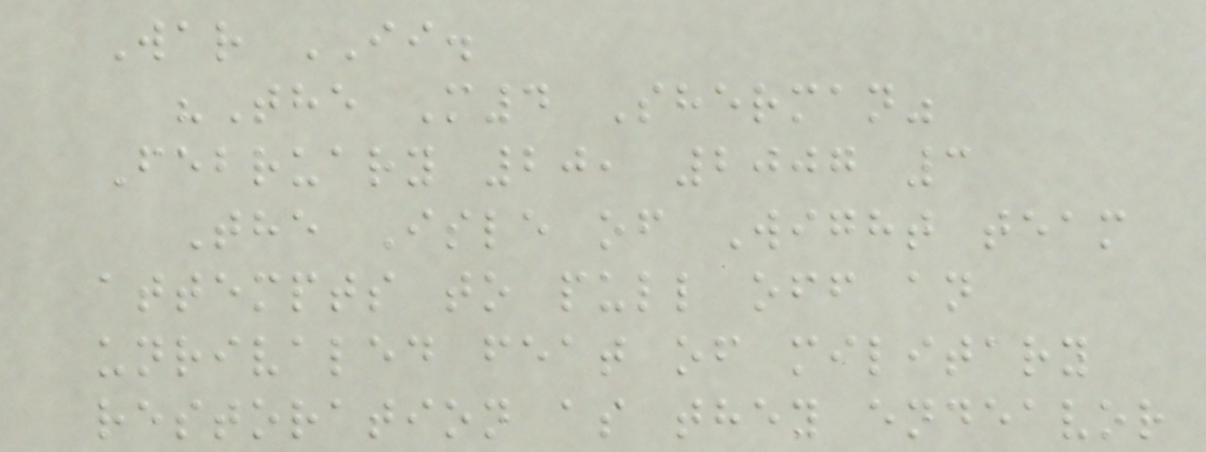War II.
"The M4 Sherman"
February 20, 2007 3
The Isle of Wight team
attempts to pull off an
unrivaled feat of military
restoration as they endeavor
